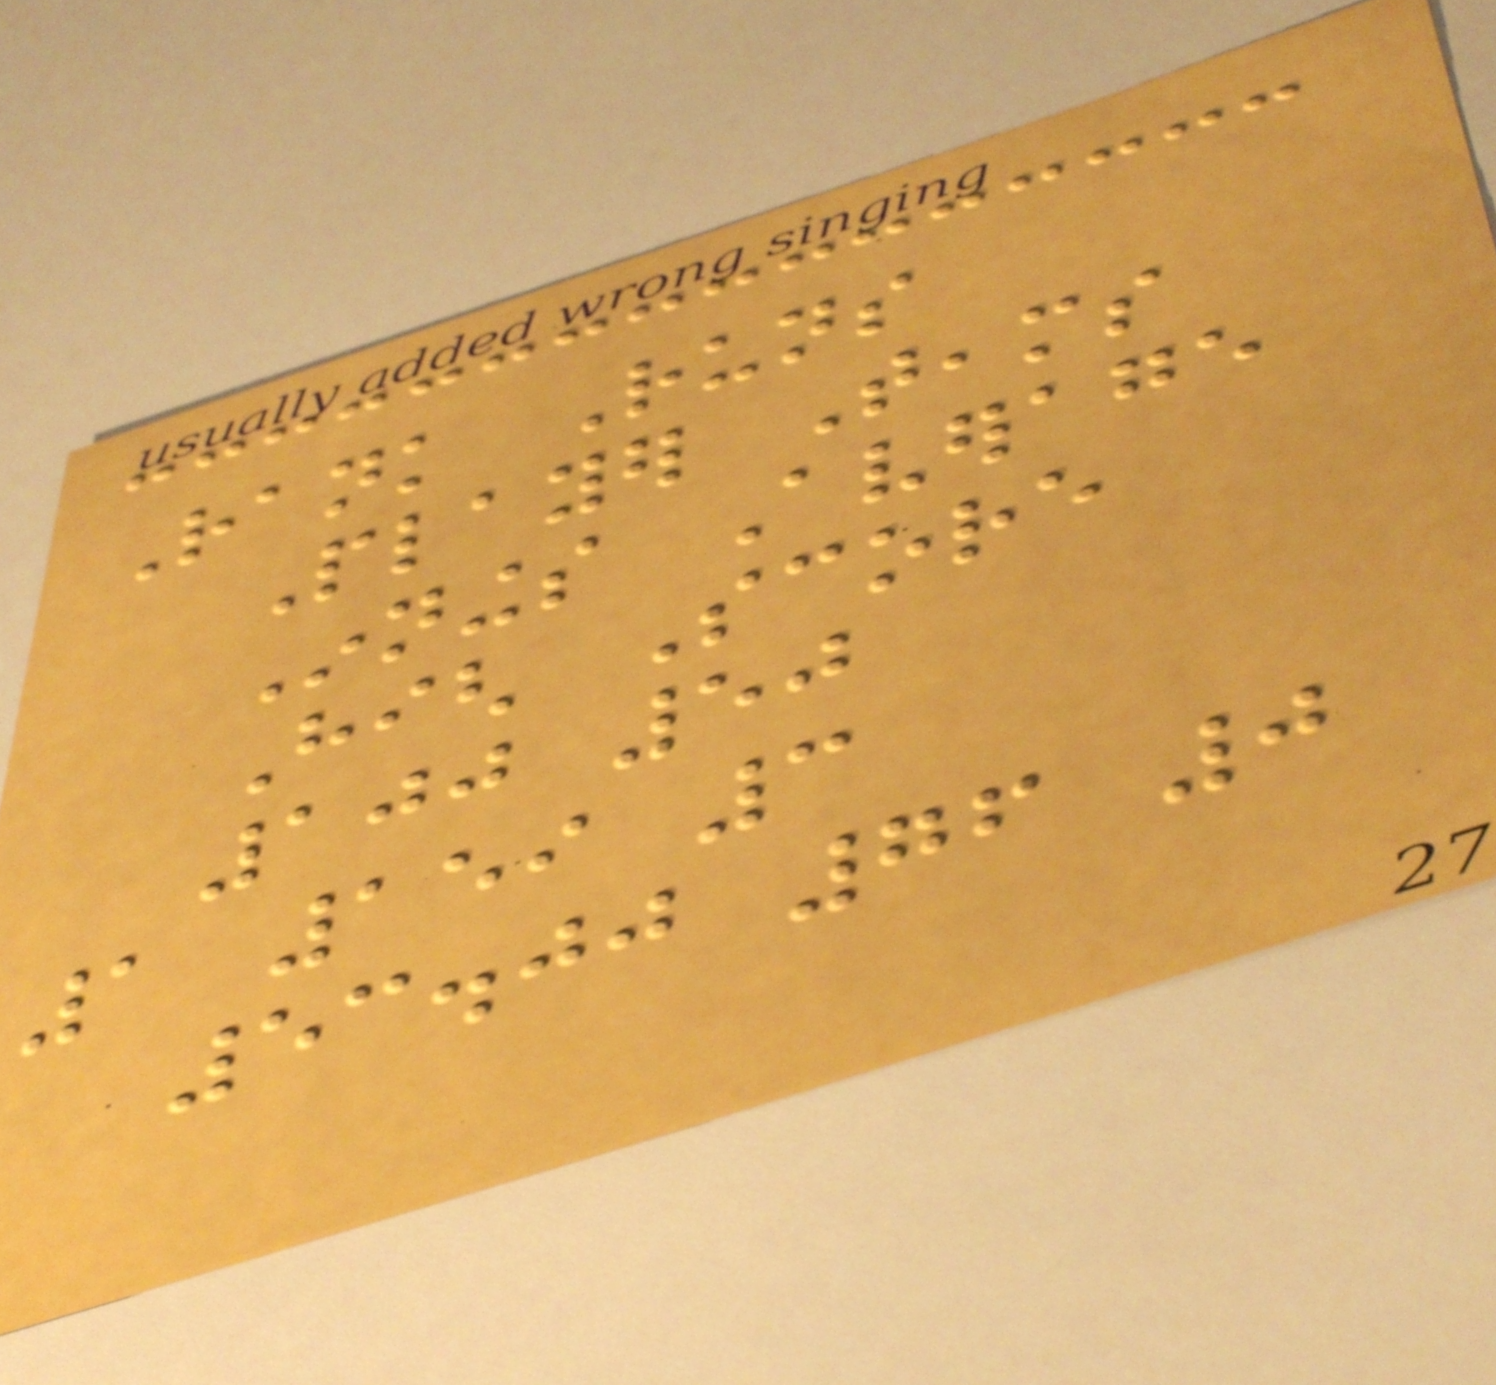Rank Runs
Player Teams
Innings Average
High Score
100 50
1 159 3
53.00 76 0
